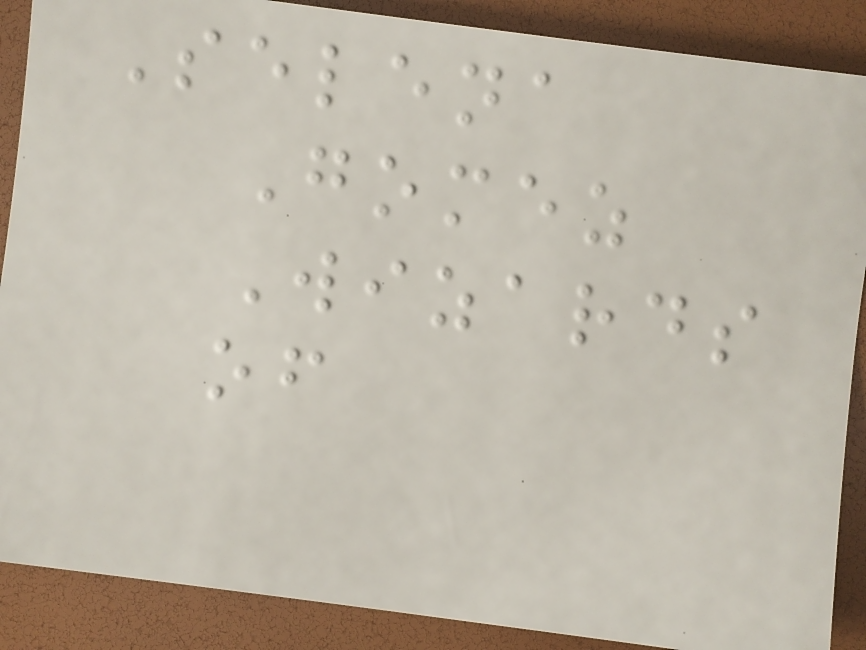Selena
Gomez
Wizards
of
